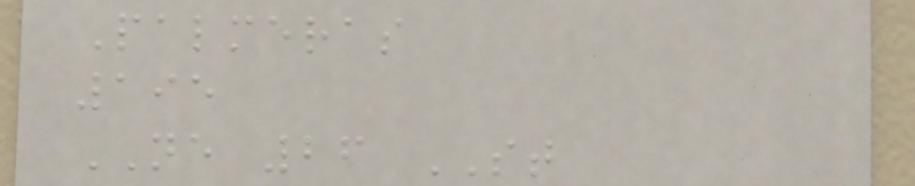Palmeras
195
NE 26 ST
